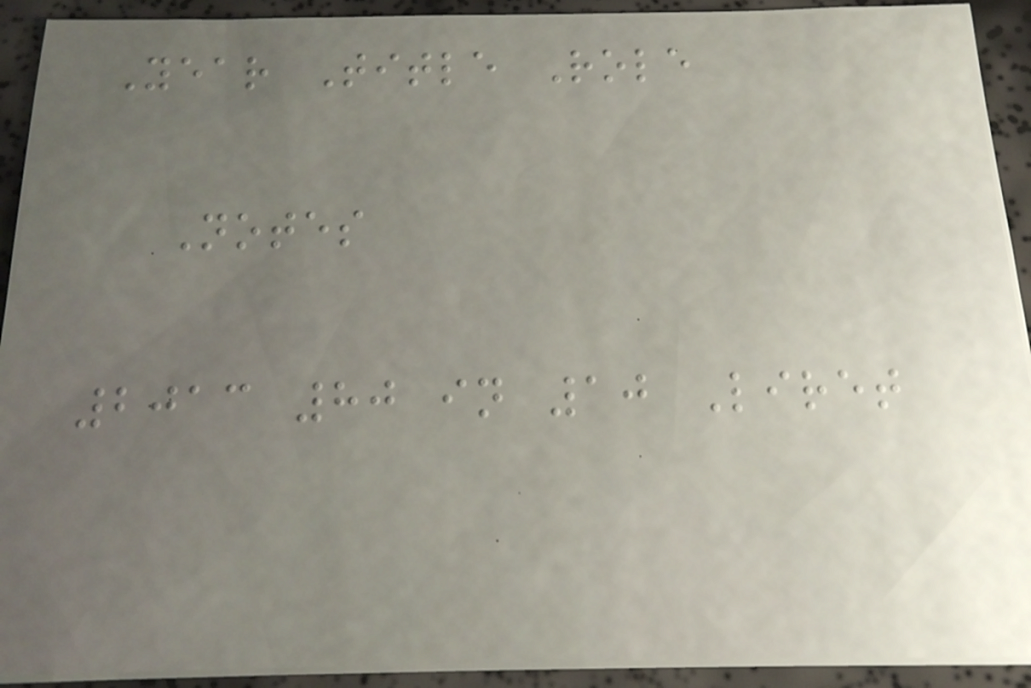Year Title Role
Notes
2013 80 in 10 Liret
